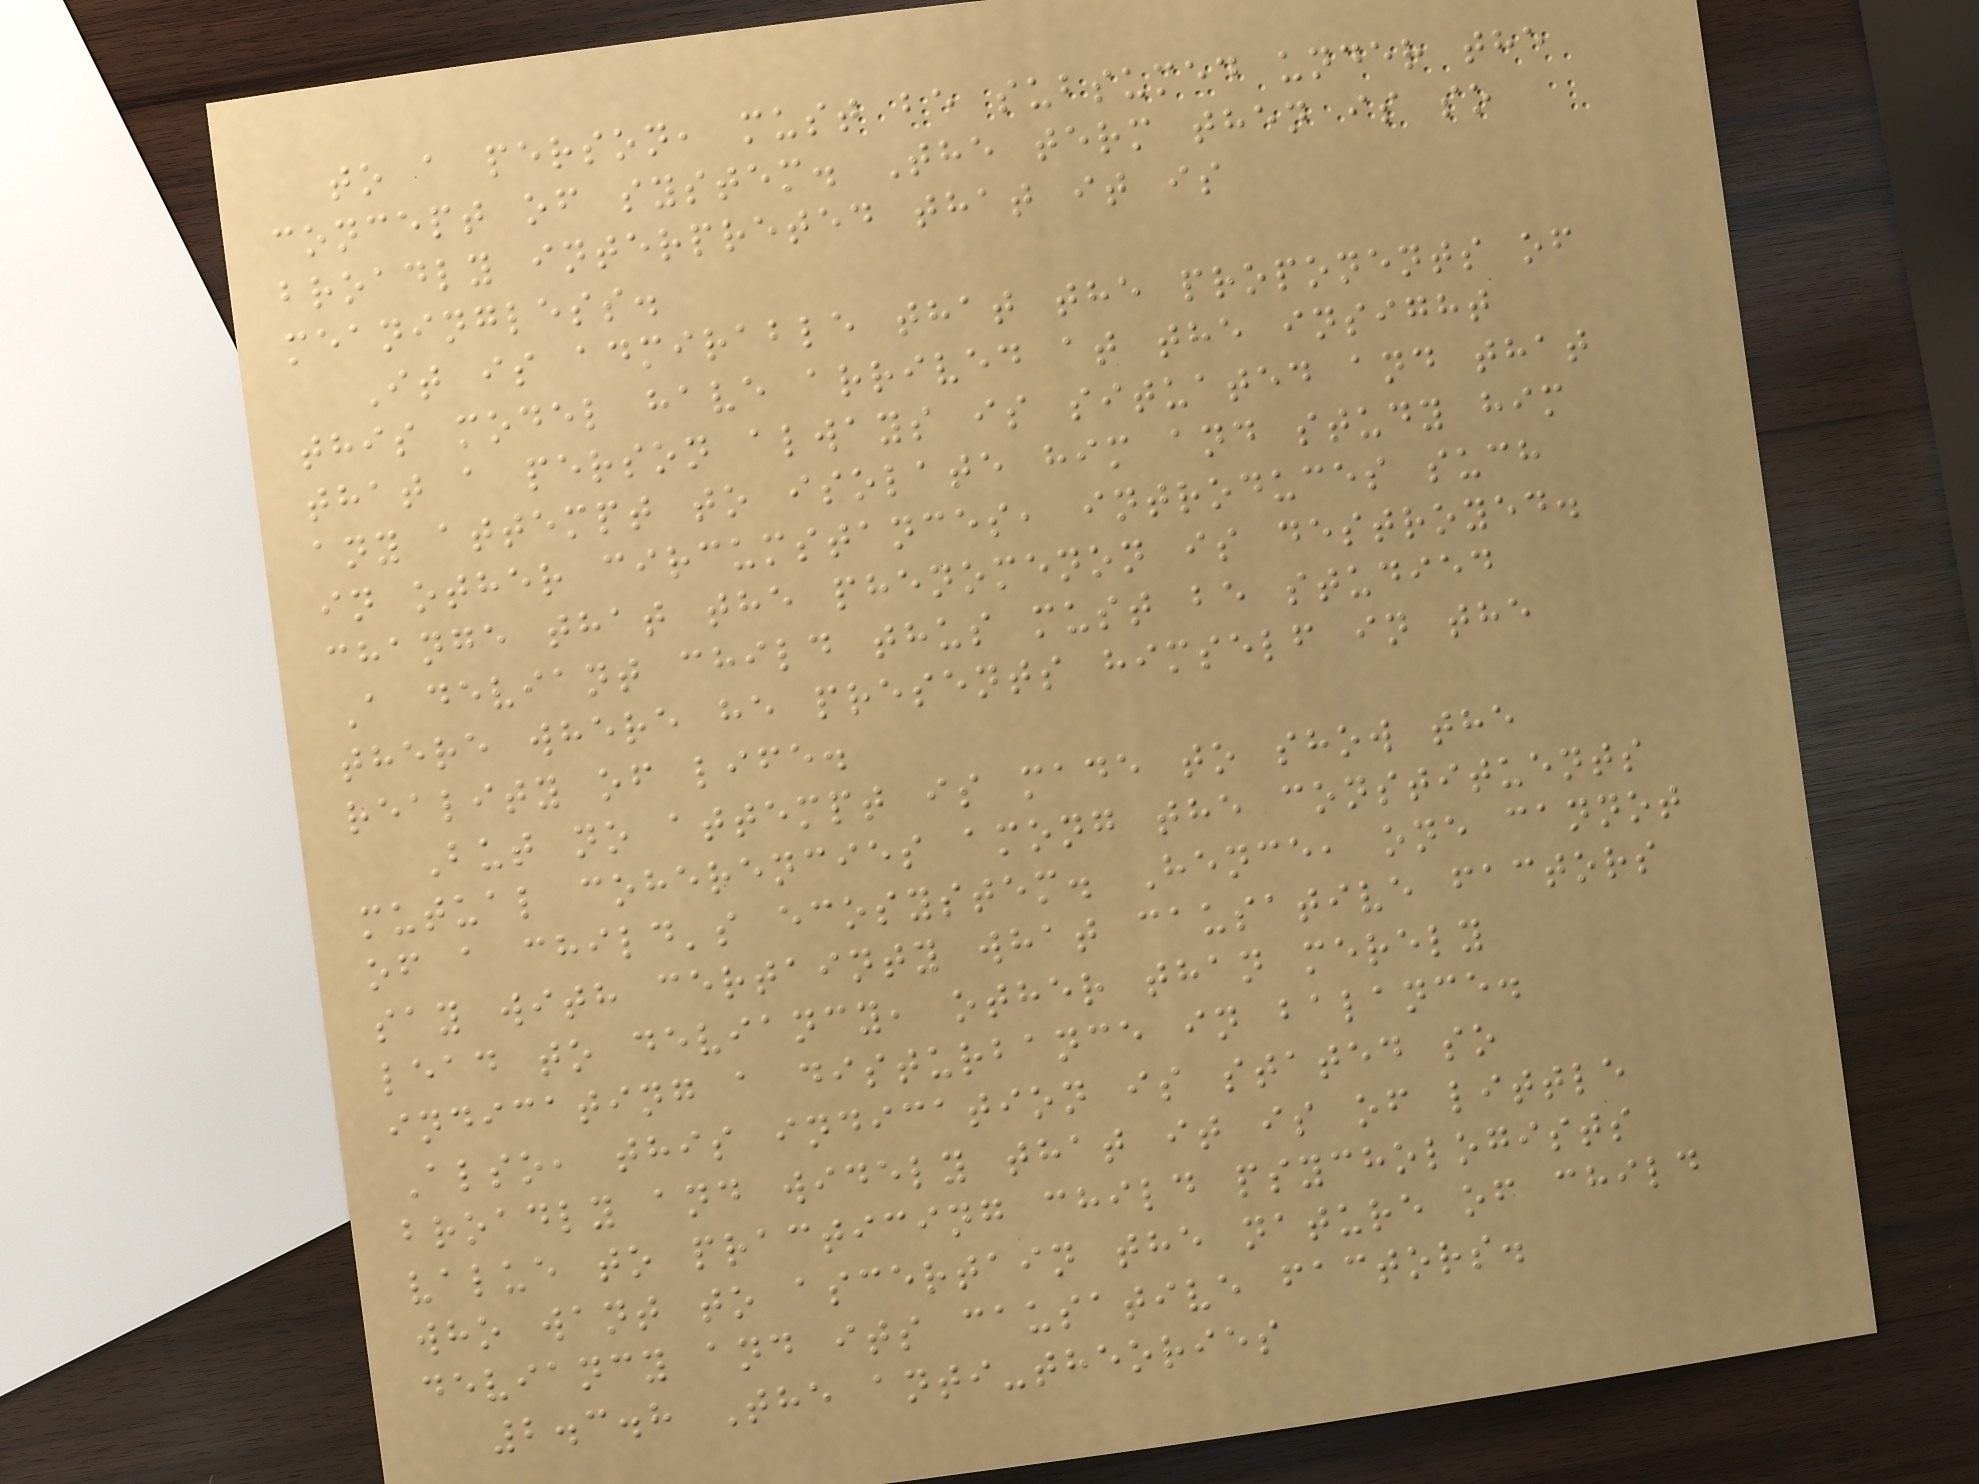to a person, must be subsumed under the
concept of system. The term then is so
broadly interpreted that it is
meaningless.
It is admirable that the proponents of
this model have arrived at the insight
that a person always is situated and that
any attempt to isolate him and study him
in other circumstances, introduces such
change that the phenomenon is destroyed.
A deviant child thus must be studied
there where he presents himself in the
reality of life.
But no attempt is made to show the
mutual coherencies among the constituents
of a child's ecosystem. Hence, one cannot
say with certainty what causative factors
lead to deviancy, other than merely
indicating a disturbance in balance.
Also, this indication is stated so
broadly and widely that it is of little
value to practicing child psychologists
who want to ascertain the nature of child
deviancy and its causative factors.
2.3.8 The anti-theories
